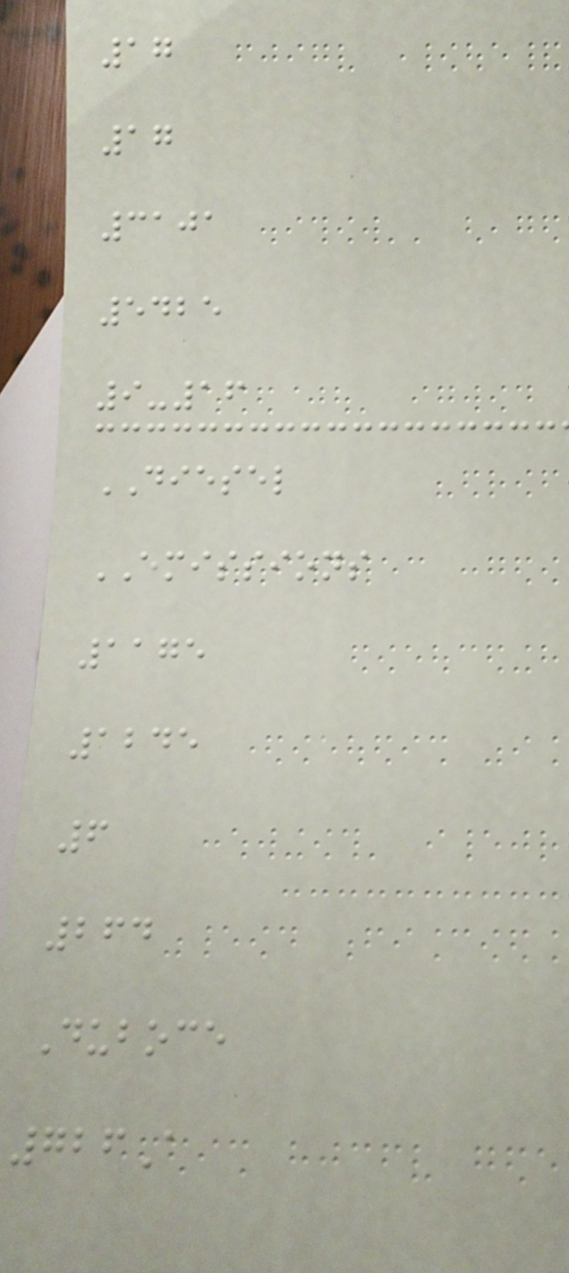17
17
3101
5425
9-16
DIESEL
EMISSIONS
1175
1245
6
264
Duboce
726A
